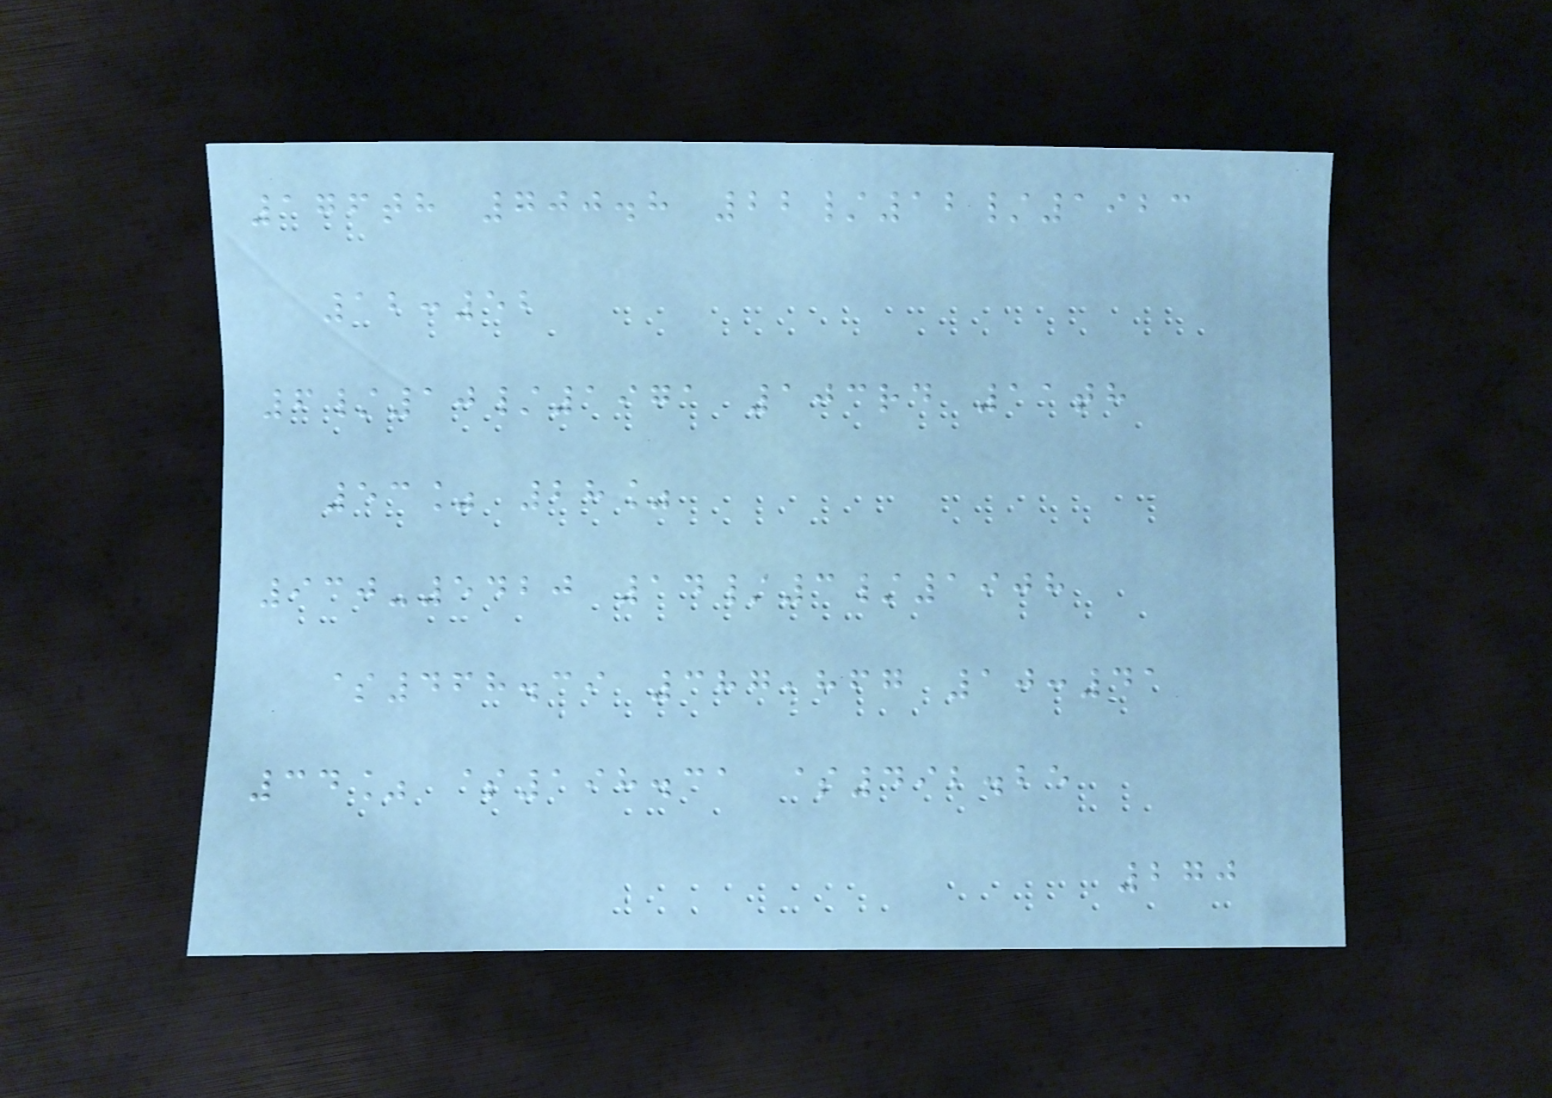176th 700.8 22/12/1923
12:52
6/10/1971 103rd 11th
53% 28%
930-5420 14/3/1908
$468.39 387,867 10:41
34% $198.31 $492.25
270
